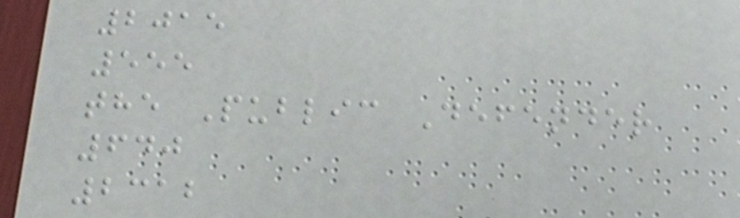2015
555
the Public Defender
640
2312
